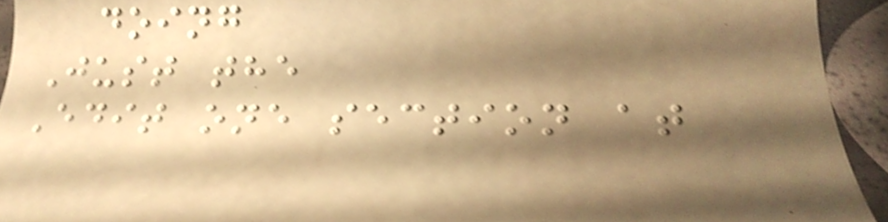doing
Just the
Edit one section at
